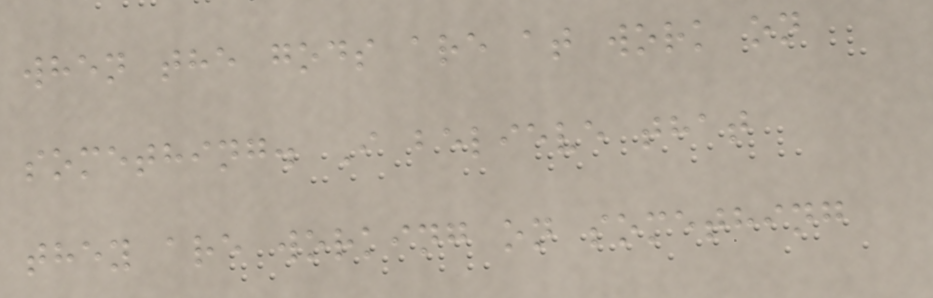when the gods are at work on
something. I believe that
they are working on something
